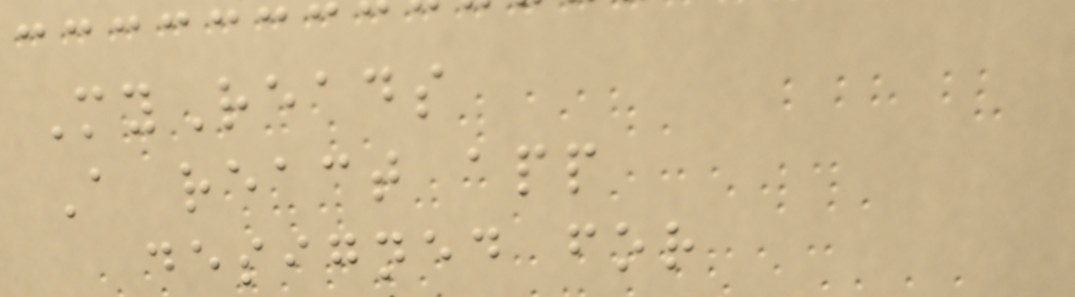MyReads
A react app
designed for
